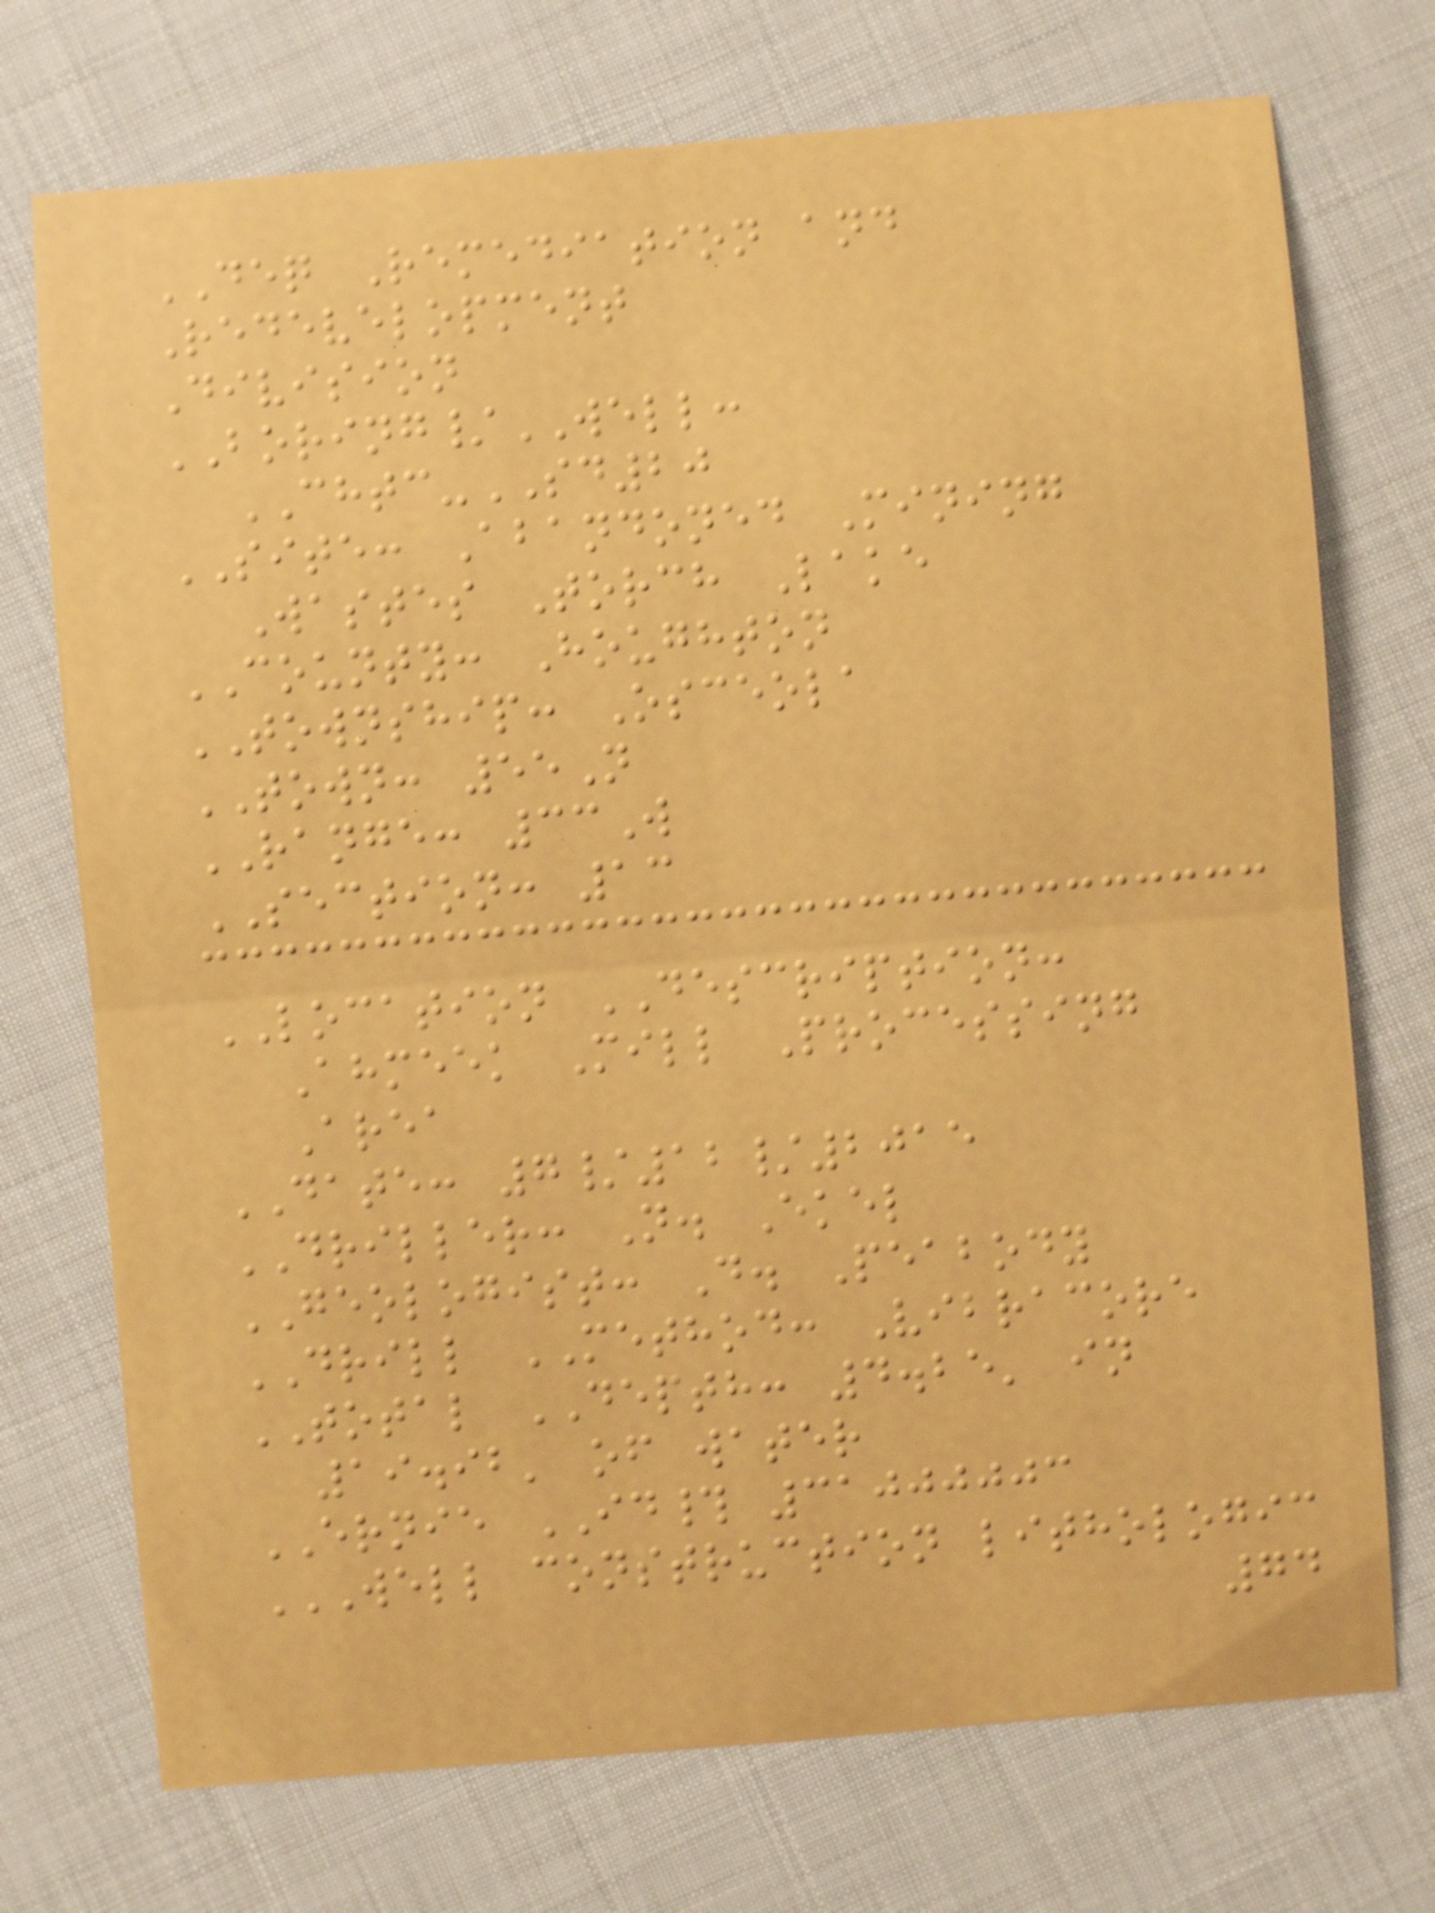DEQ Remediation and
Redevelopment
Division
BORING/WELL:
CHTC-SD20
SITE: Abandoned Mining
Wastes Torch Lake
COUNTY: Houghton
TOWNSHIP: Osceola
TOWN: 55N
RANGE: 33W
SECTION: 13
LOCATION DESCRIPTION:
Ahmeek Mill Processing
Area
DATE: 7/12/2015
DRILLER: N. Ekel
GEOLOGIST: D. Peabody
DRILL METHOD: Vibracore
TOTAL DEPTH: 4.25' in
19.92' of water
ERNIE ID# 31000003
WELL CONSTRUCTION LITHOLOGIC
74
